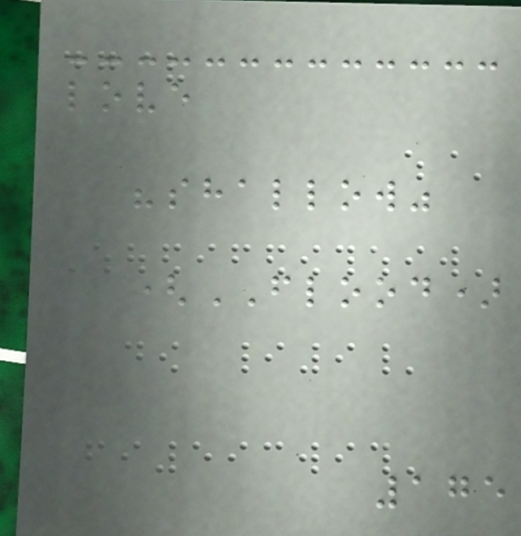love
"shallow"
(FLOOD)
175
